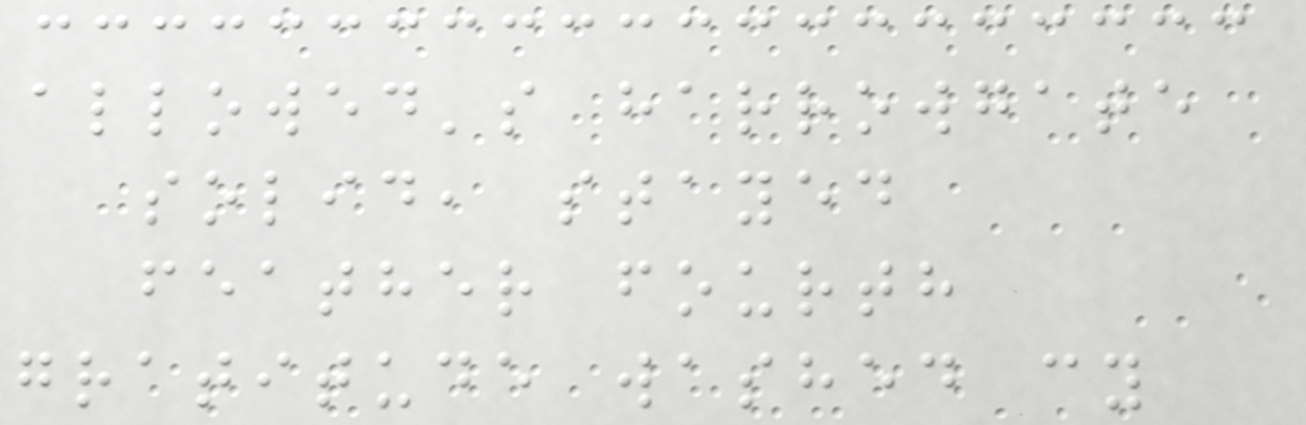allowed's harrowgate
solid, stayed
feather fourth
gratitude washed cy
